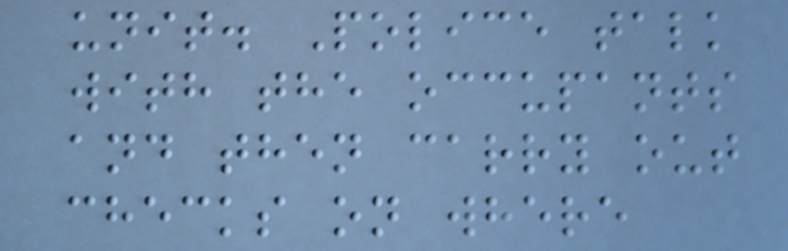unit. Police talk
with the occupants
and then carry out
checks on where
